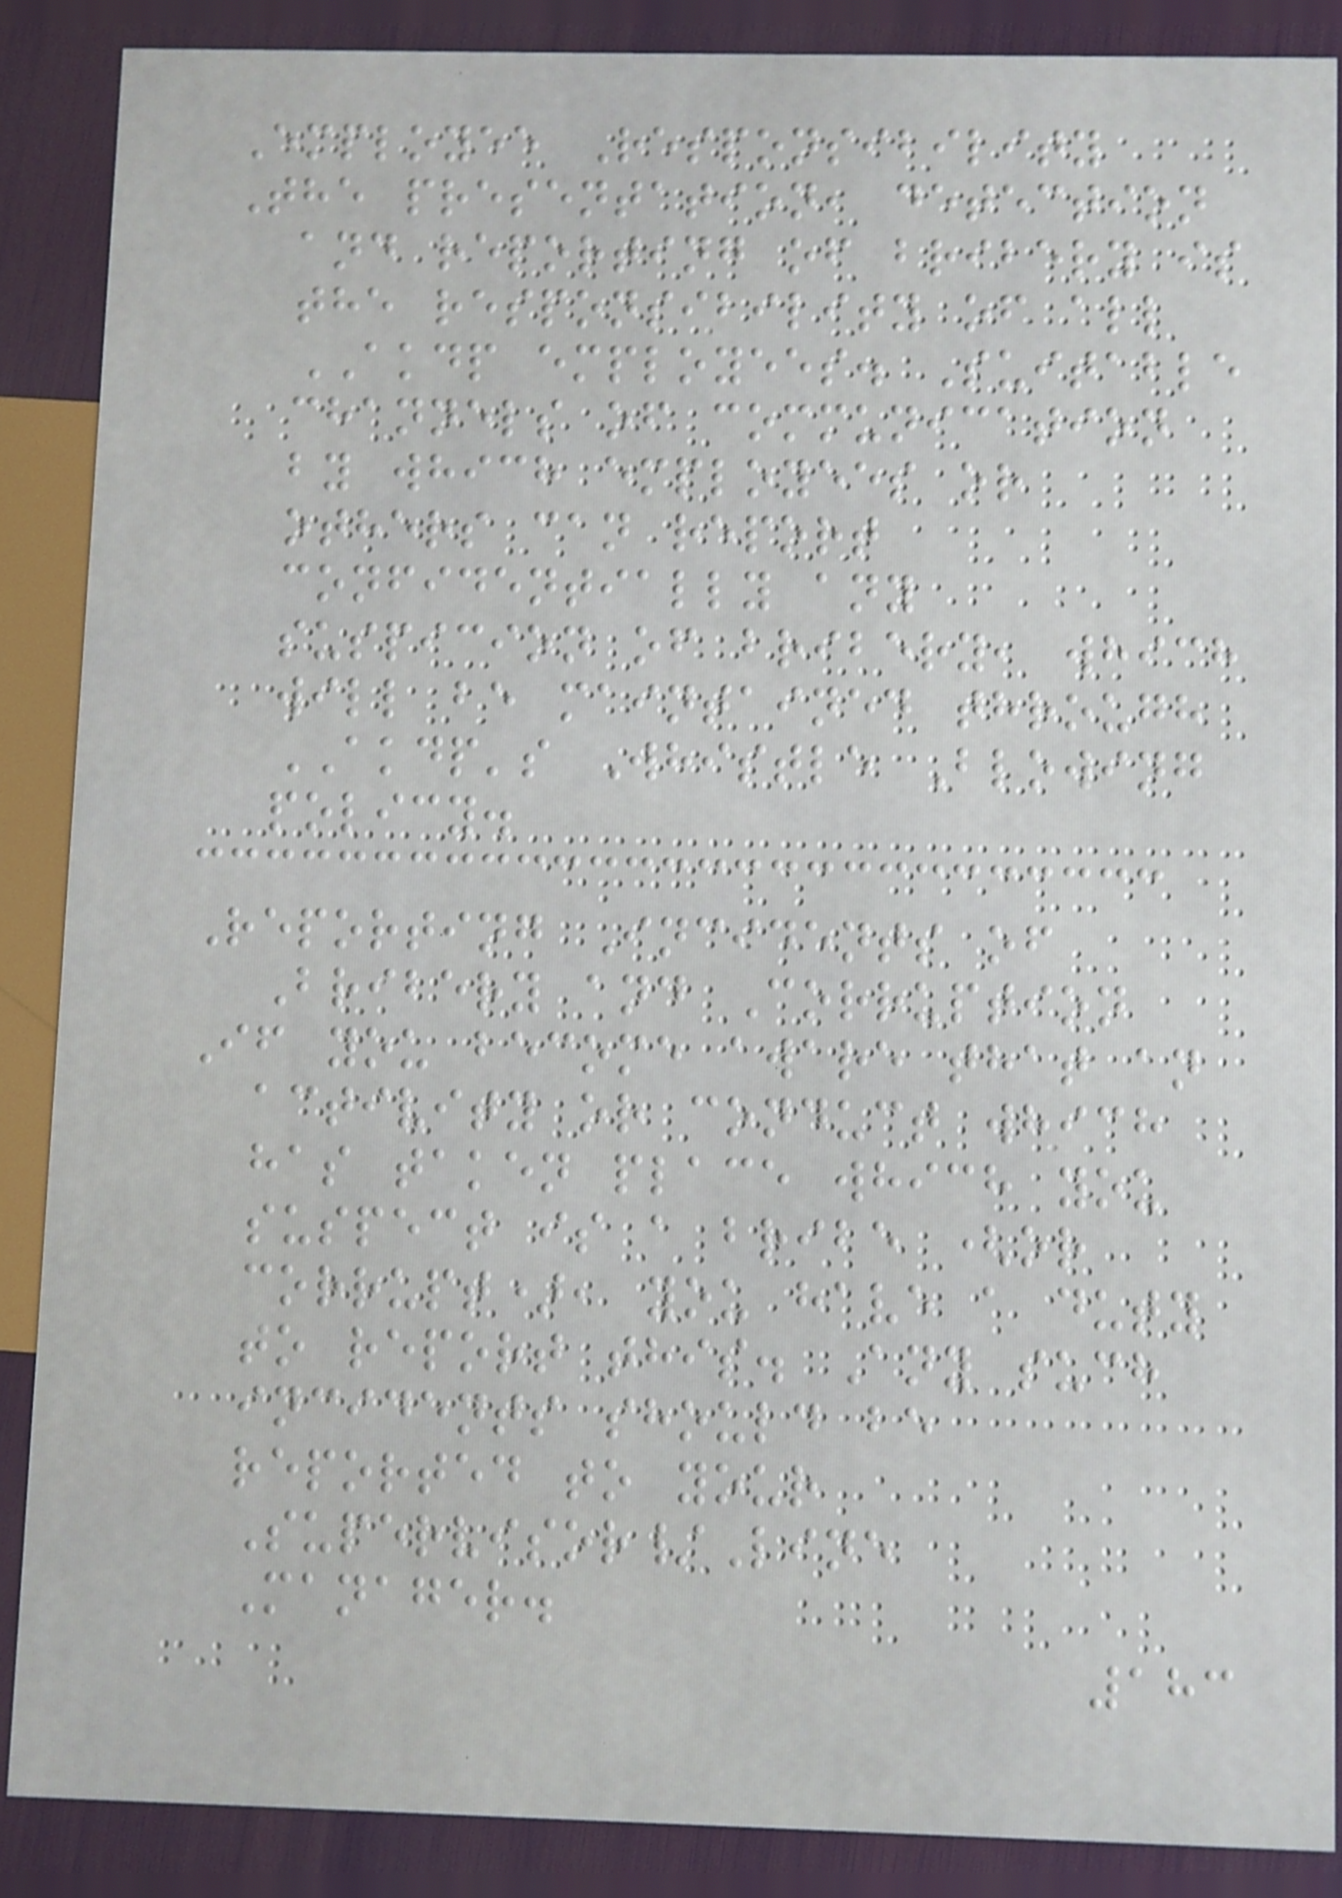Employee Responsibility
The presentation, detection
and reporting of bribery is
the responsibility of all
AKDP employees. Suitable
channels of communication
by which employees or
others can report
confidentially any
suspicion of bribery, which
will be maintained through
AKDP's Whistle Blowing
policy.
Reporting Incidents of
Bribery and Corruption
If you become aware that an
activity or conduct which
has taken place which you
suspect is a bribe (or
corrupt), you have a duty
to report this. Any such
incidents should be
reported to your
Supervisor/Line
Manager.
183
